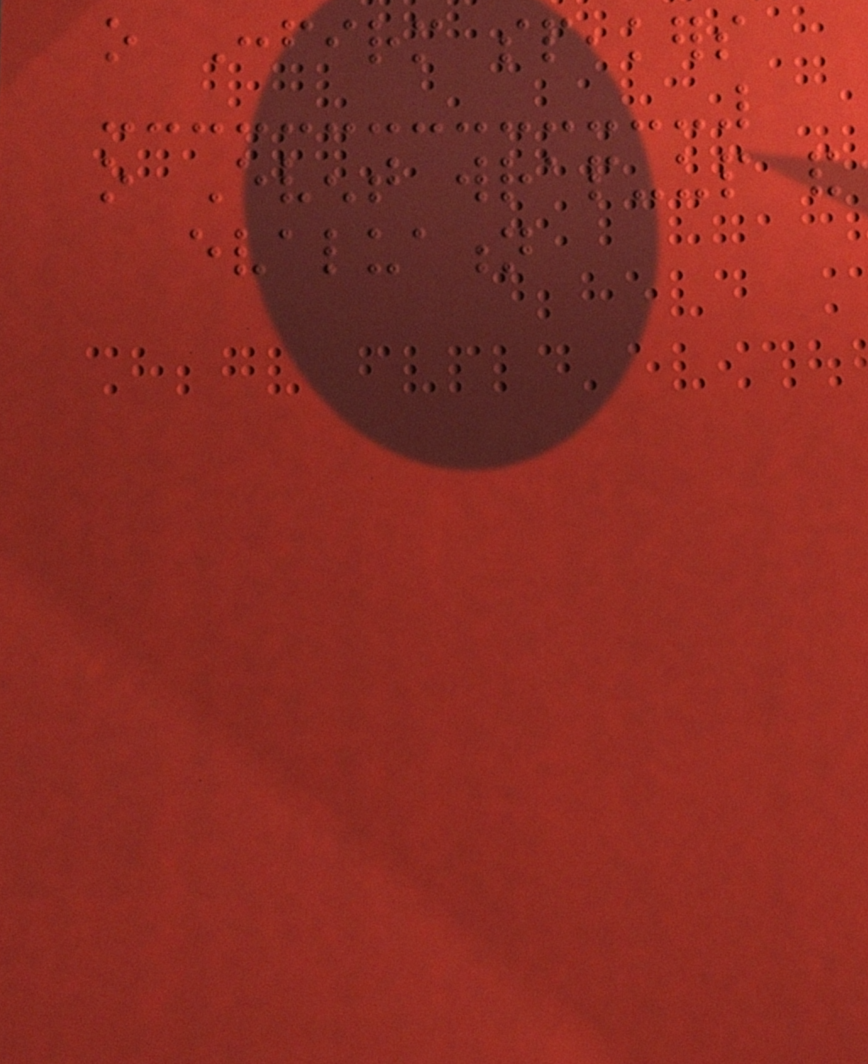o Confirm speakers
o Event wrap-up and
evaluation
